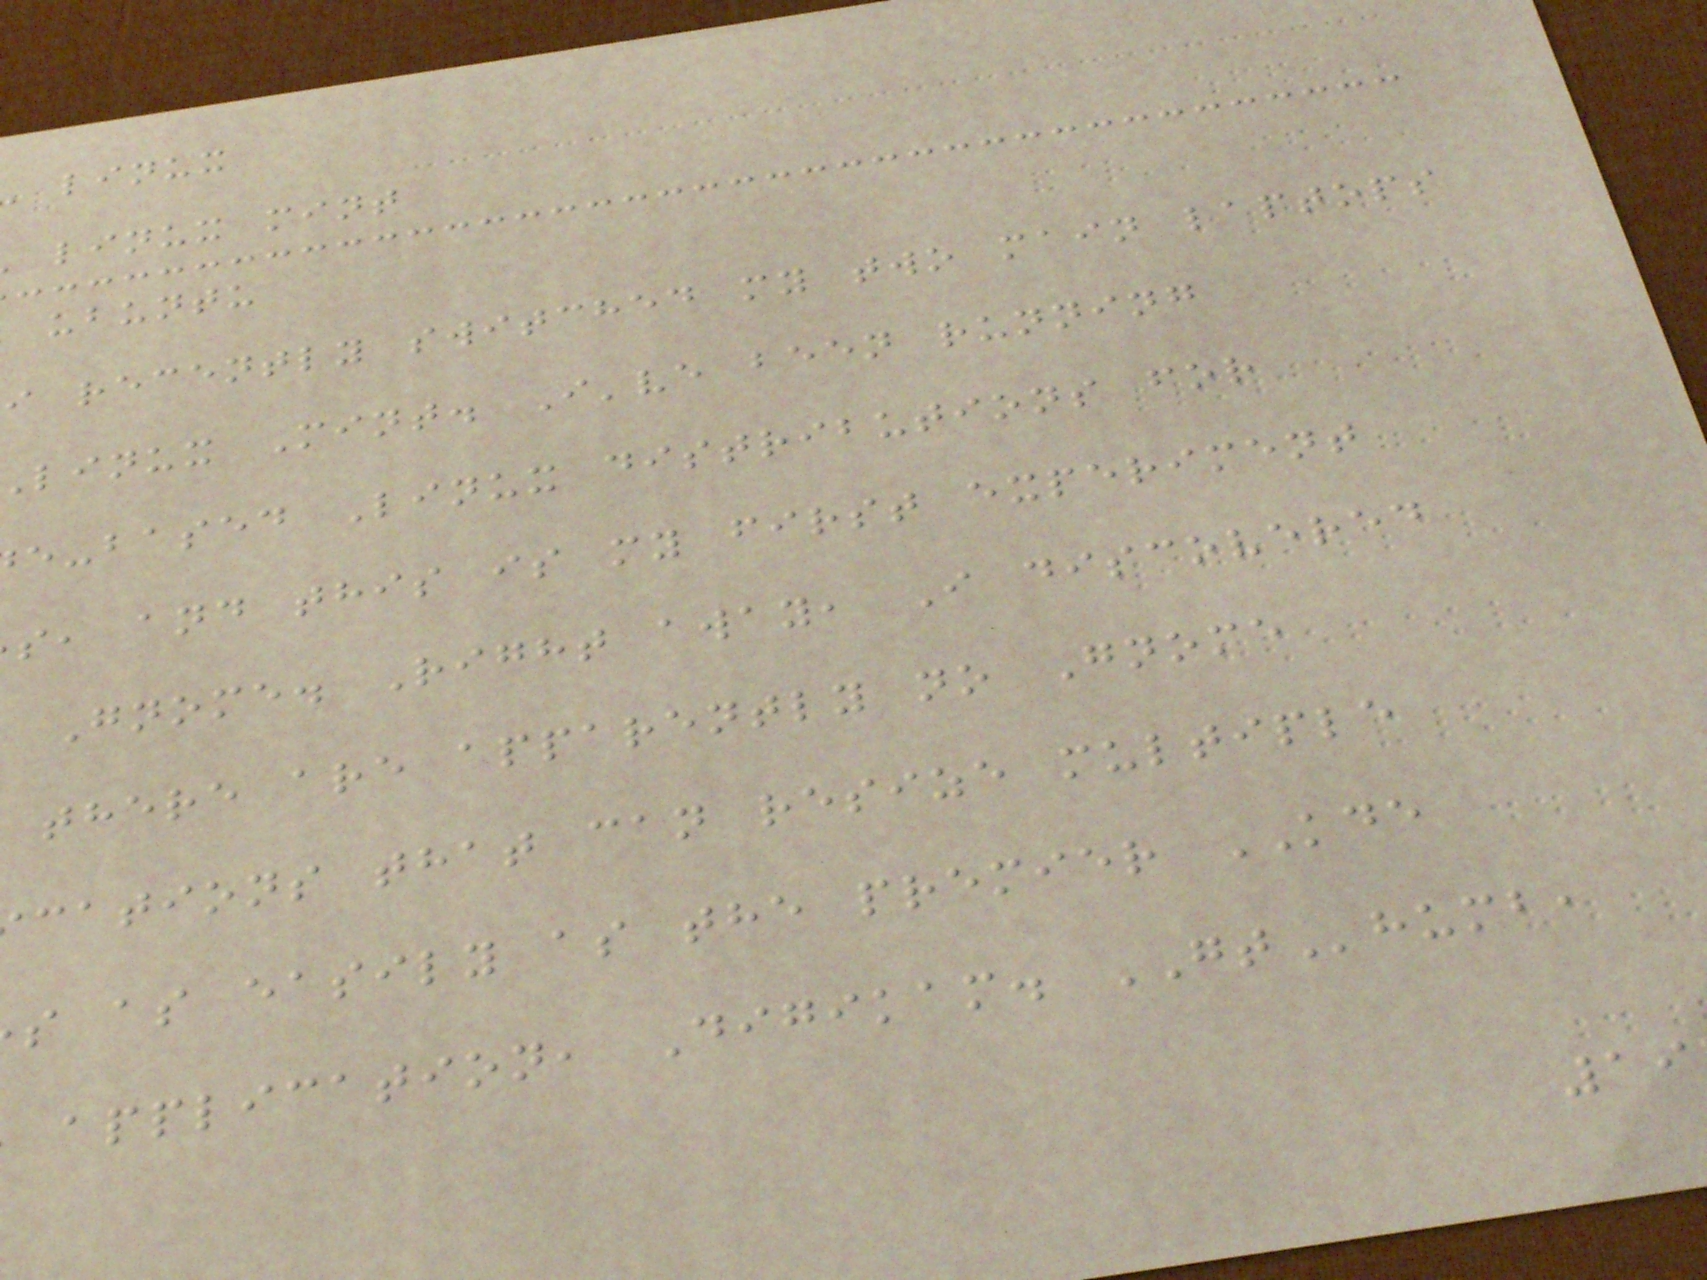linux
linux mint
ubuntu
i recently switched my two main laptops
linux Mint. I've been running
e-based Linux distributions for
s, and this is my first experiment
Gnome. Right away, I discovered
there are apparently no Gnome
cations that can resize multiple
s as easily as the premier KDE
application, Digikam. GThumb,
